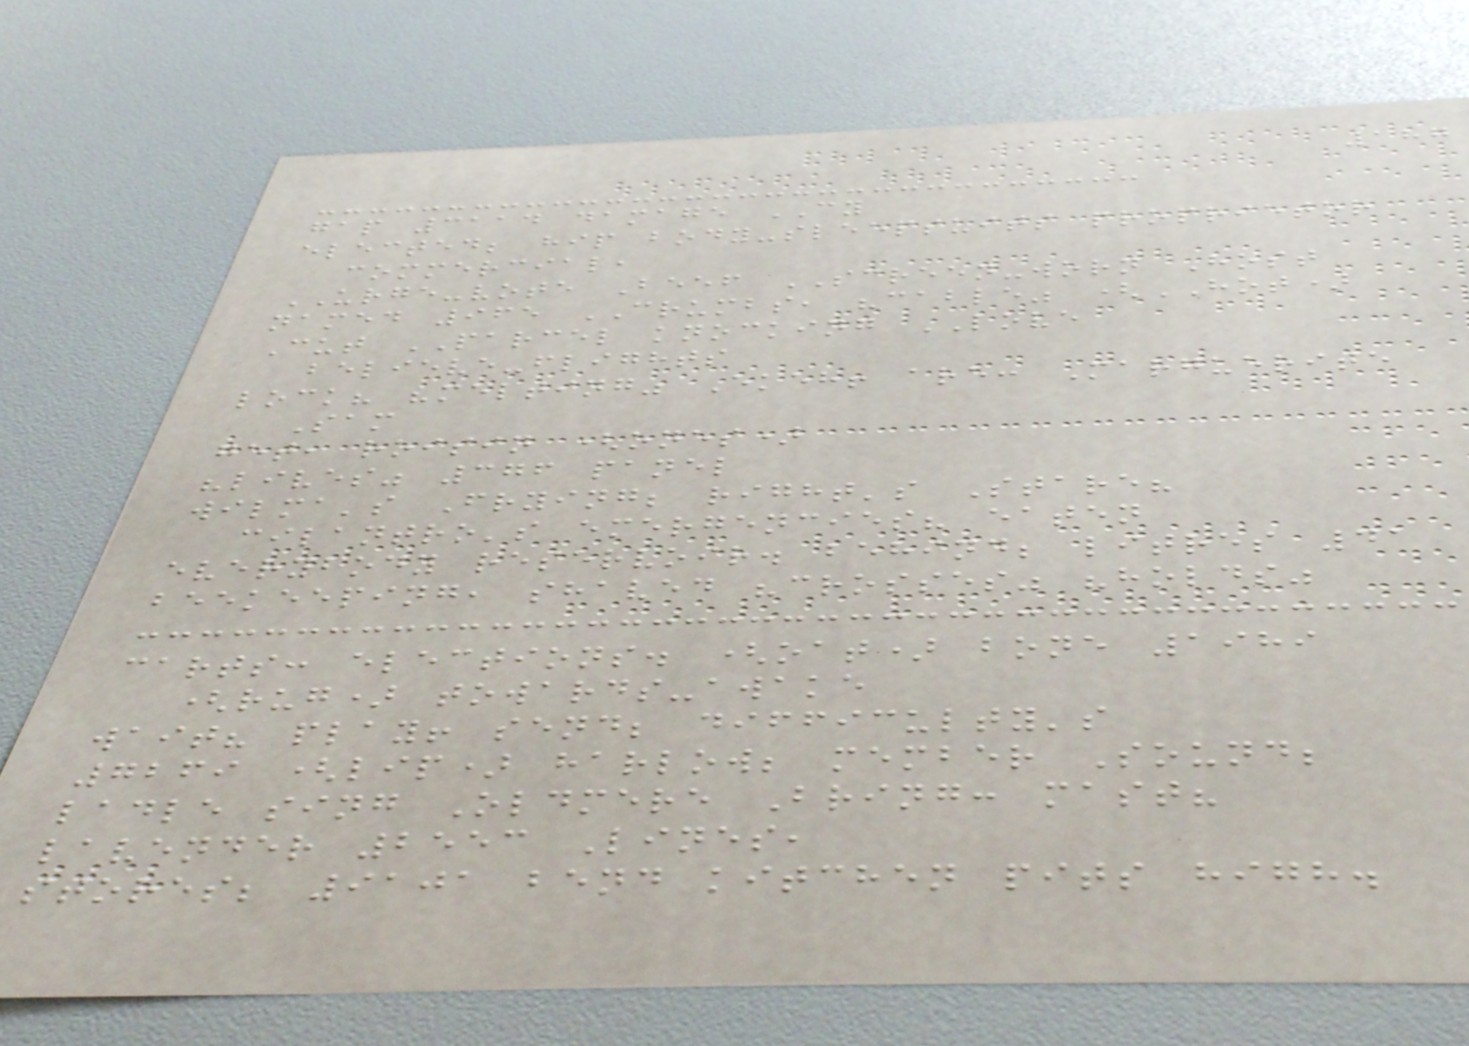187
gap 3114 damage CY
elected; hip body-sleepsuits proprietor
commercial,
URGE-vote Beef SCREEN-worn Host
named 965 CRUMBS, "cable" (HOT)
Cut PARCEL knocking LOVE
believe-flights
lock? "melting" Ekeh! are: Marguerite
Sam
get, roisin (ones)
"lives" 376 panel
wilma's Frying; right's Stare?
cilantro's emergencies? eaten
everybody reservoir. behind; litres 41
beekeeping, shaved "crosses" "holds"
carts: elections. (oat) bone 1989
(rug) towards-awake
wait? play! send; difficulty's
7269 (lip) harlow; member Sound;
ladle sing Oldmere Bring: mast?
lavender 2553 Lines,
stores; 9101 bend kitchen pits high.
